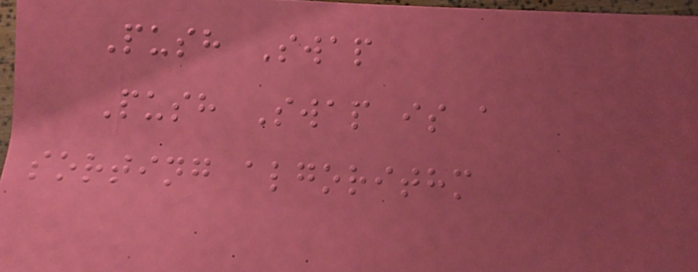Push Swap
Push Swap is a
sorting algorithm
